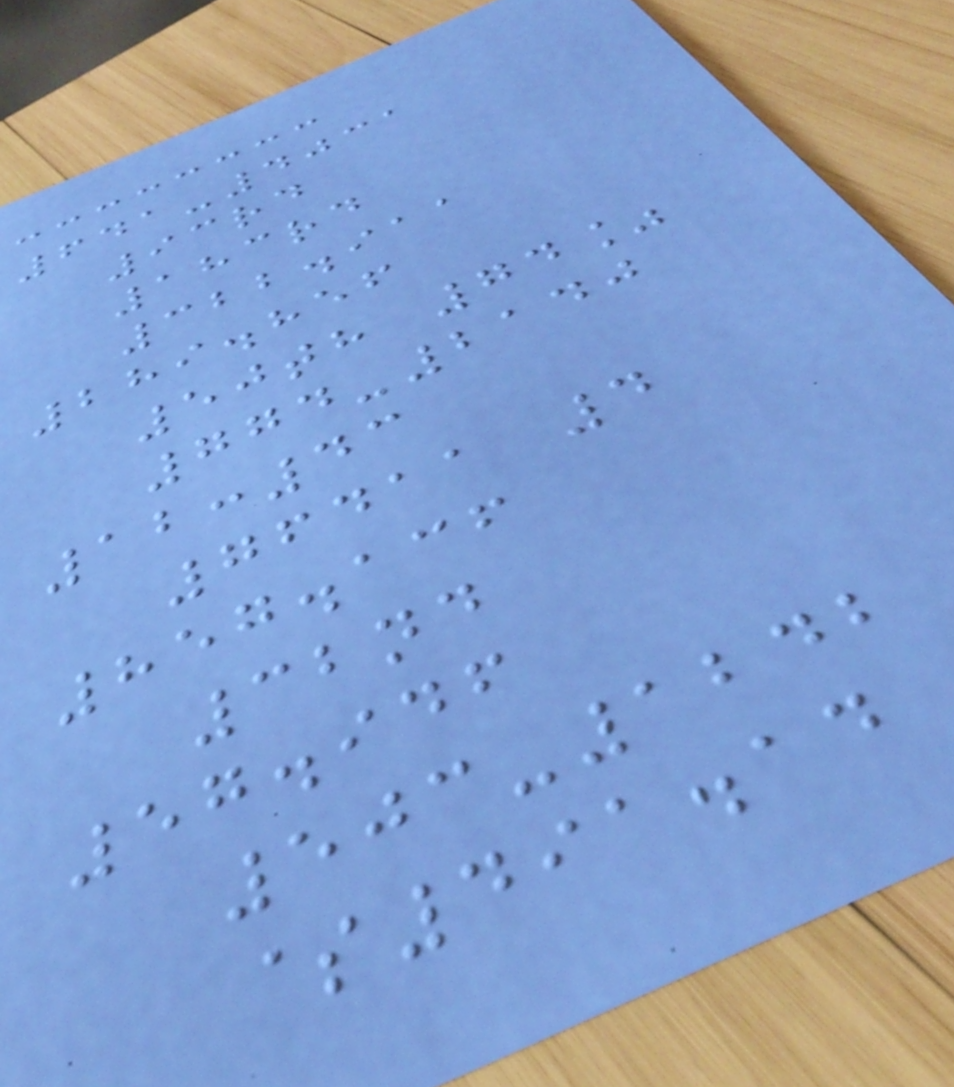641-4031
93rd
183rd
322.911
289.856
50th 74%
774-2140
12:43
76411 4
857.136
32nd
57.946
503-1242
$491.14
